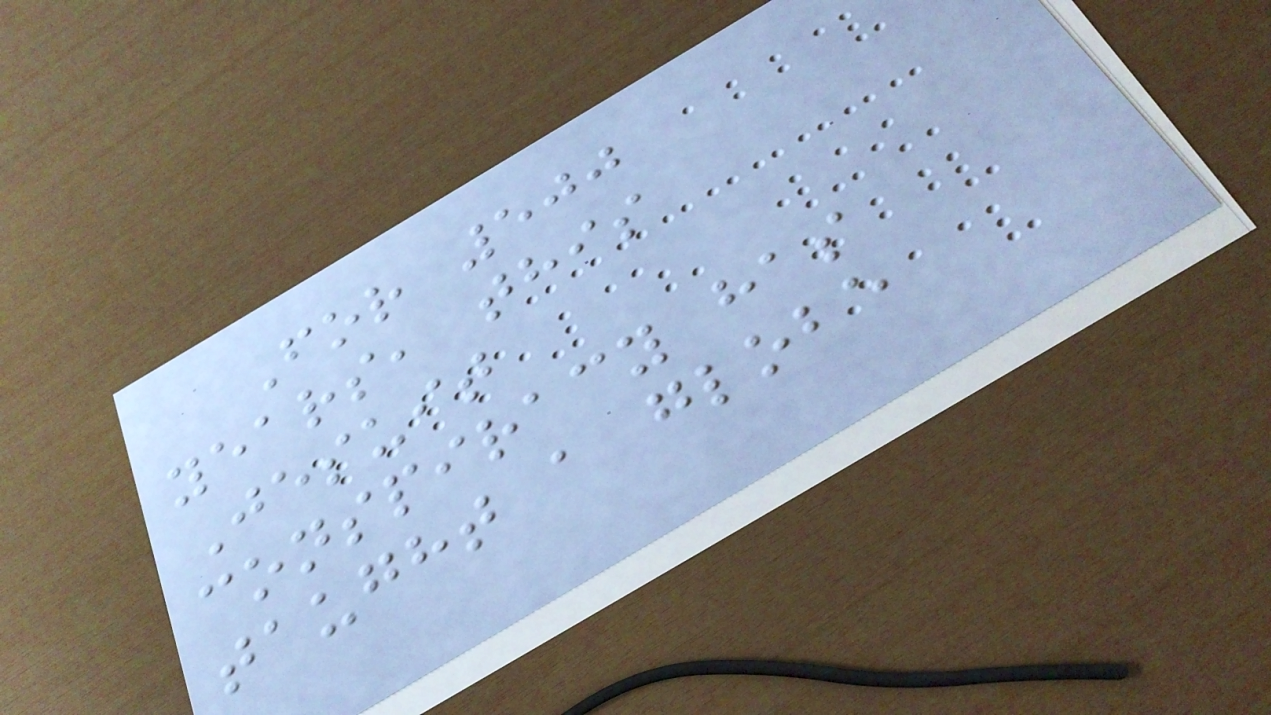For 500
years, this
Jesuit
conspiracy has
taught a globe
